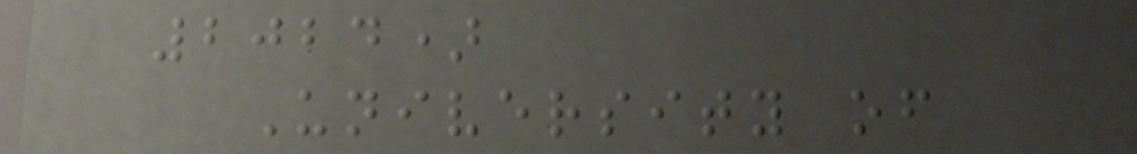2024)
University of
